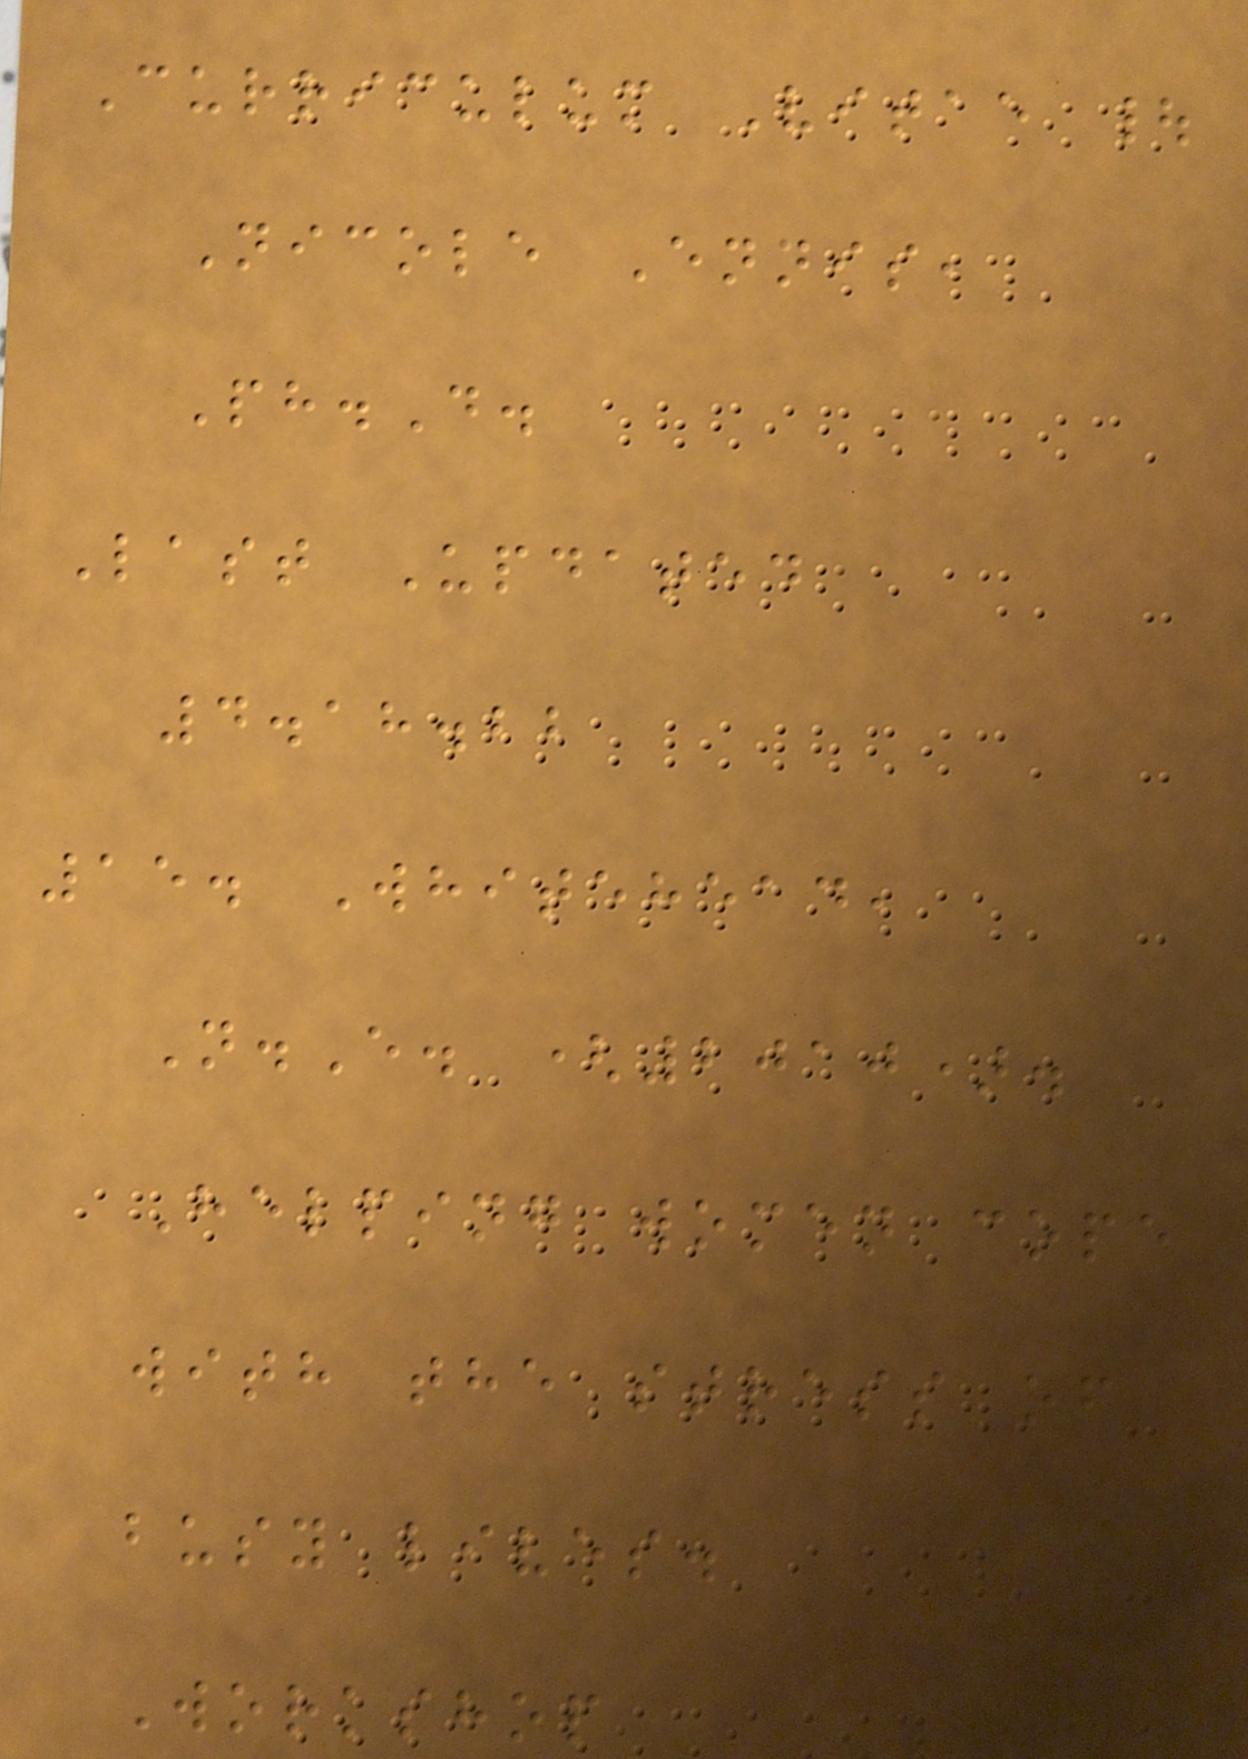Curriculum Vitae |
Nicole Ennis,
Ph.D.
Last Updated
4.18.22
15. Whitehead,
N.E. (2010).
Helping women cope
with the stress of
busy lives.
Workshop
